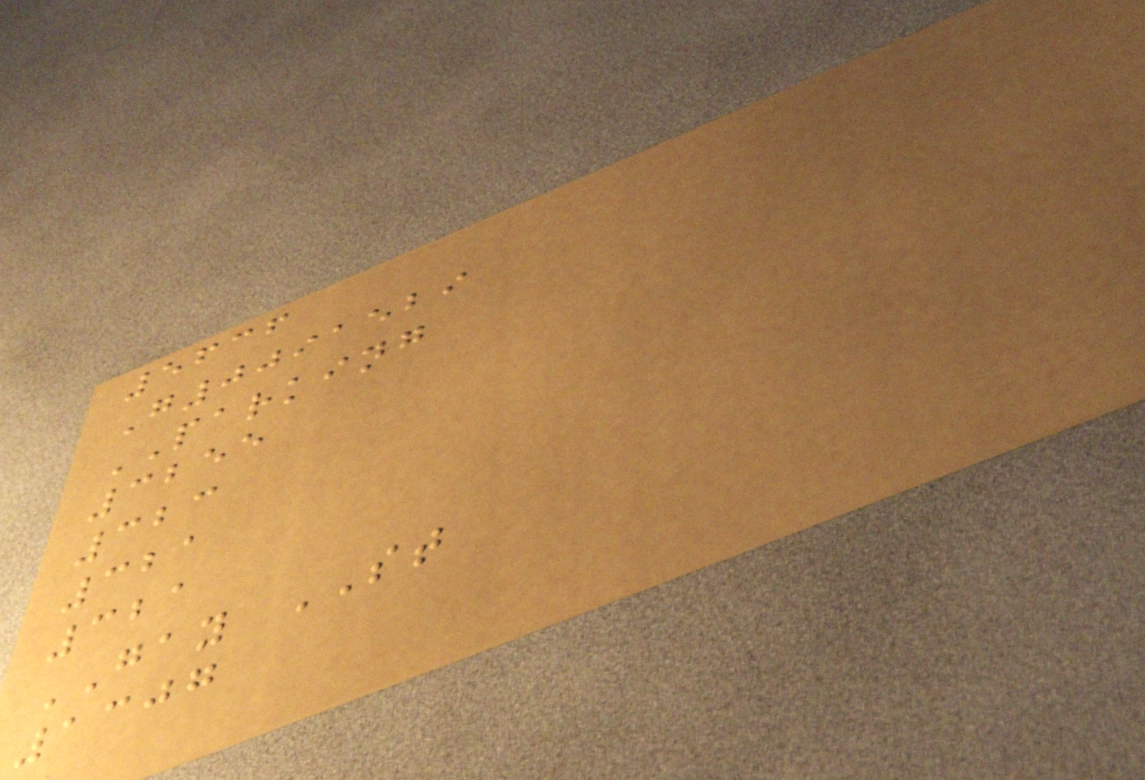5636
G0091529
PARKING
3255
323
321
321
GAY ST
1307
